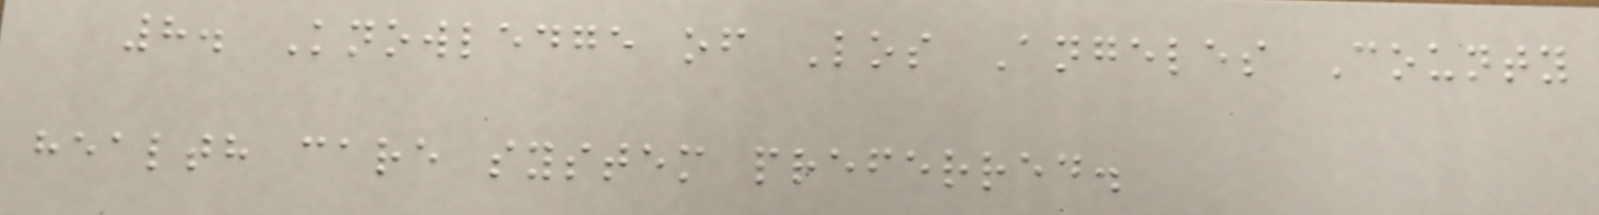8. Knowledge of Los Angeles County
health care system preferred.
